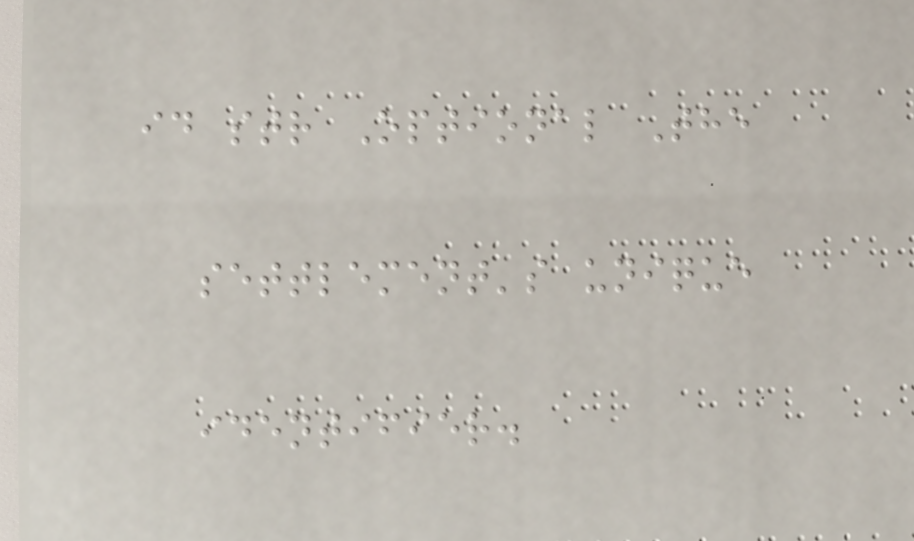id str Optional The
settlement's unique
identifier.
